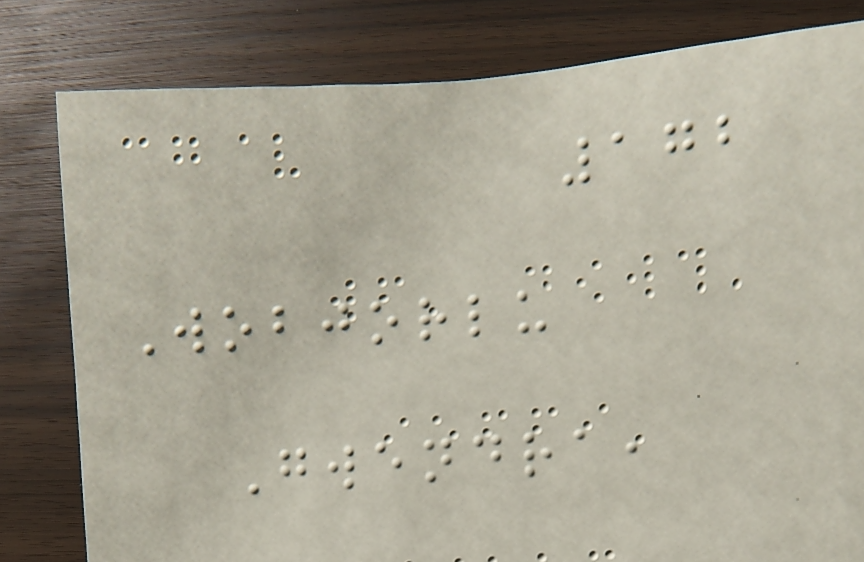172
Wobjorlu
Gwendra,
